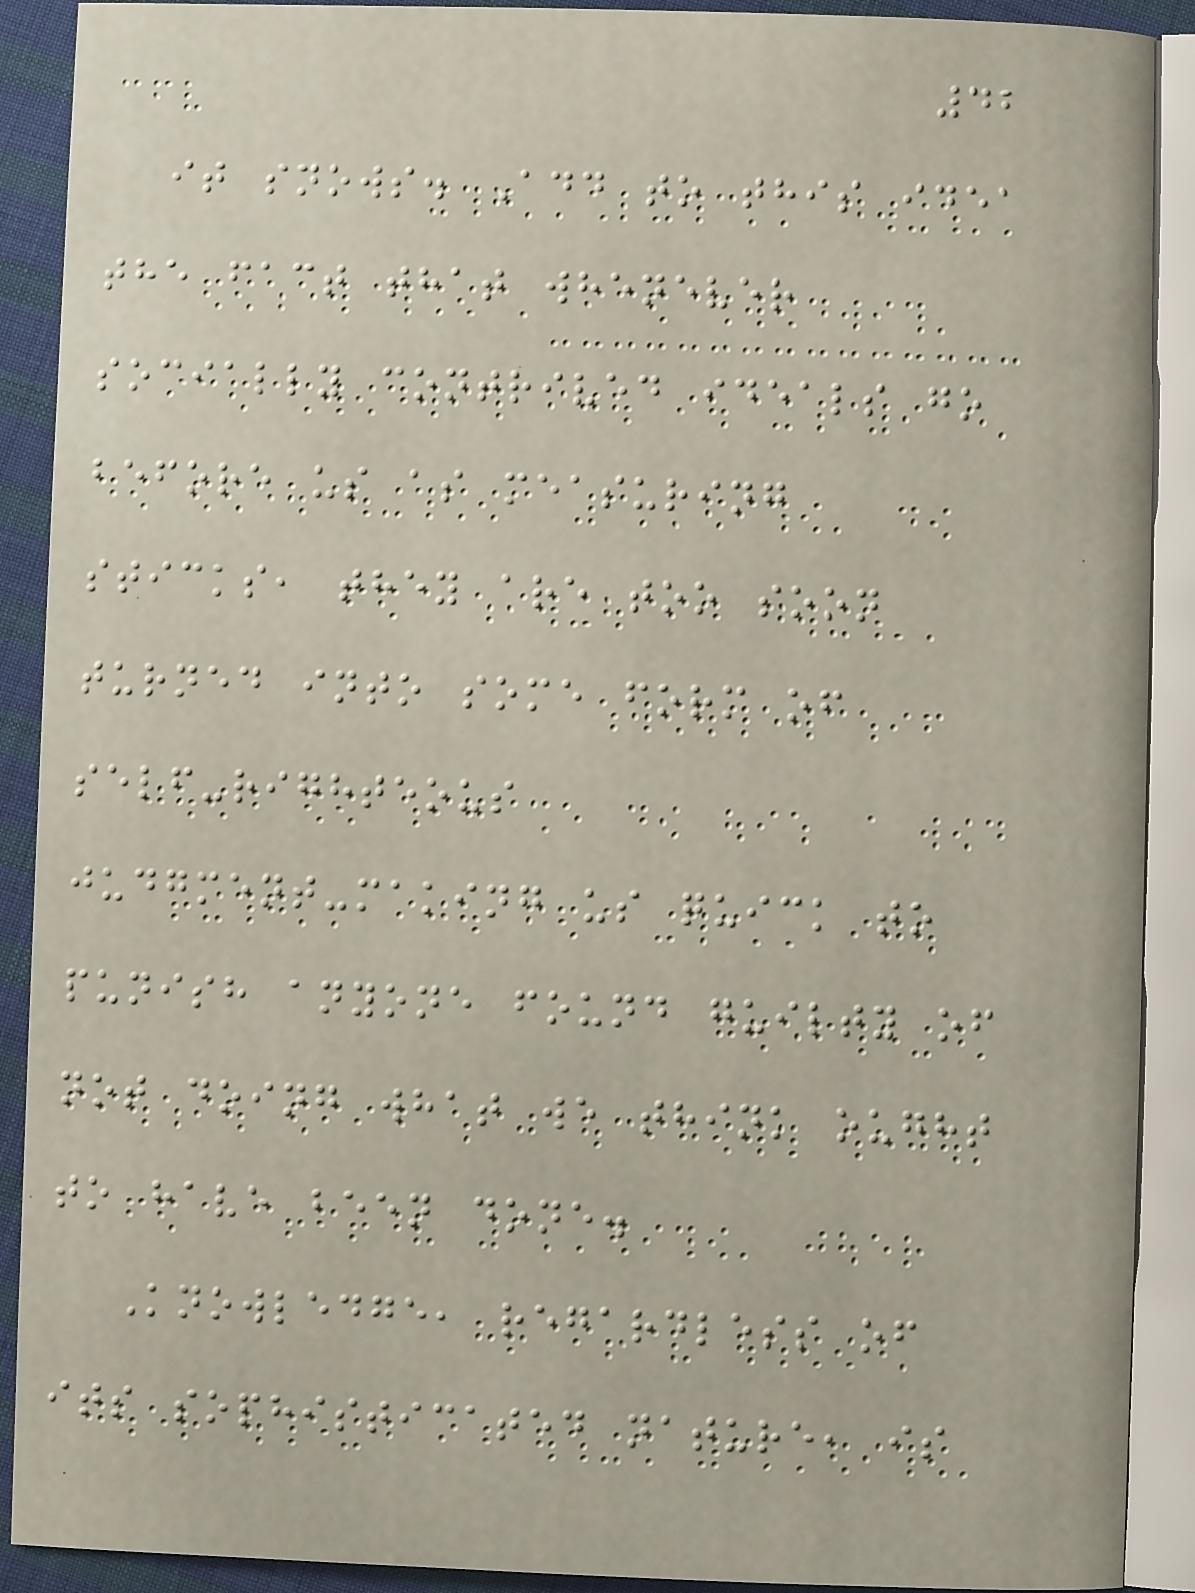42
it snows. Add to this idea
the fact that whenever
socially contrived ideals go
before us as measuring
sticks, they are too soon
turned into some form of
self-righteous
judgment-making us quick to
punish anyone found guilty of
not doing what we think ought
to have been done.
Knowledge, regardless of
its sophisticated nature, is
